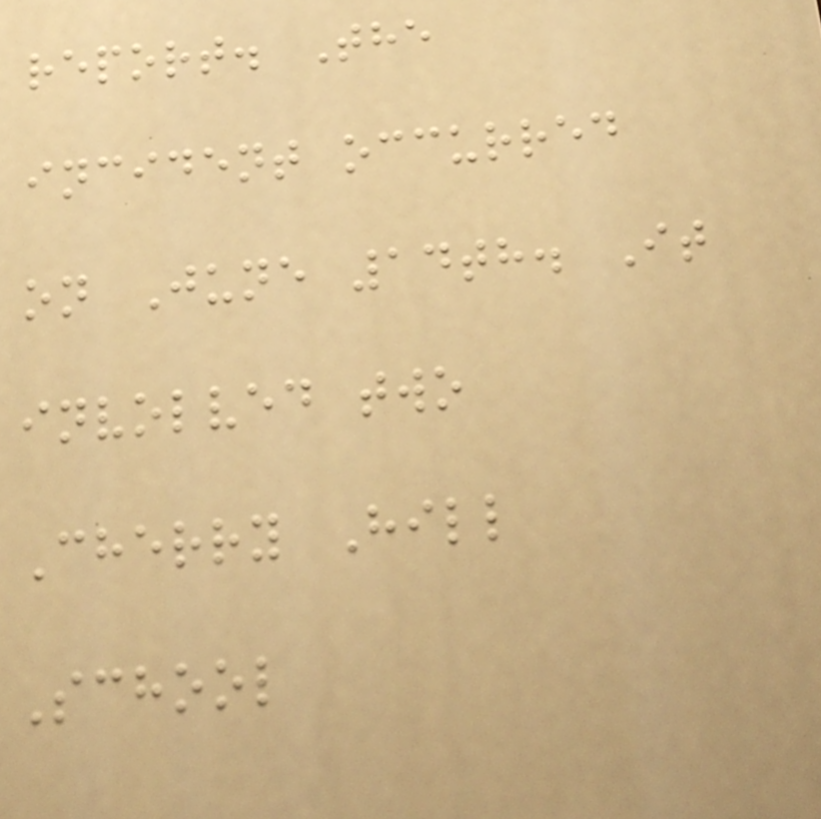report. The
incident occurred
on June 14th. It
involved two
Cherry Hill
School
